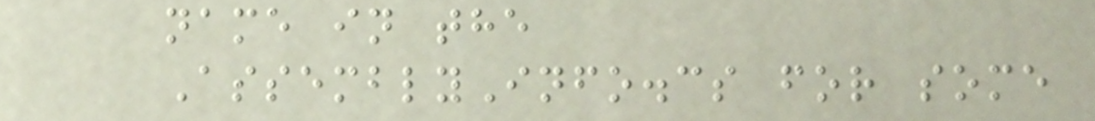name in the
AssemblyInfo.cs for some
